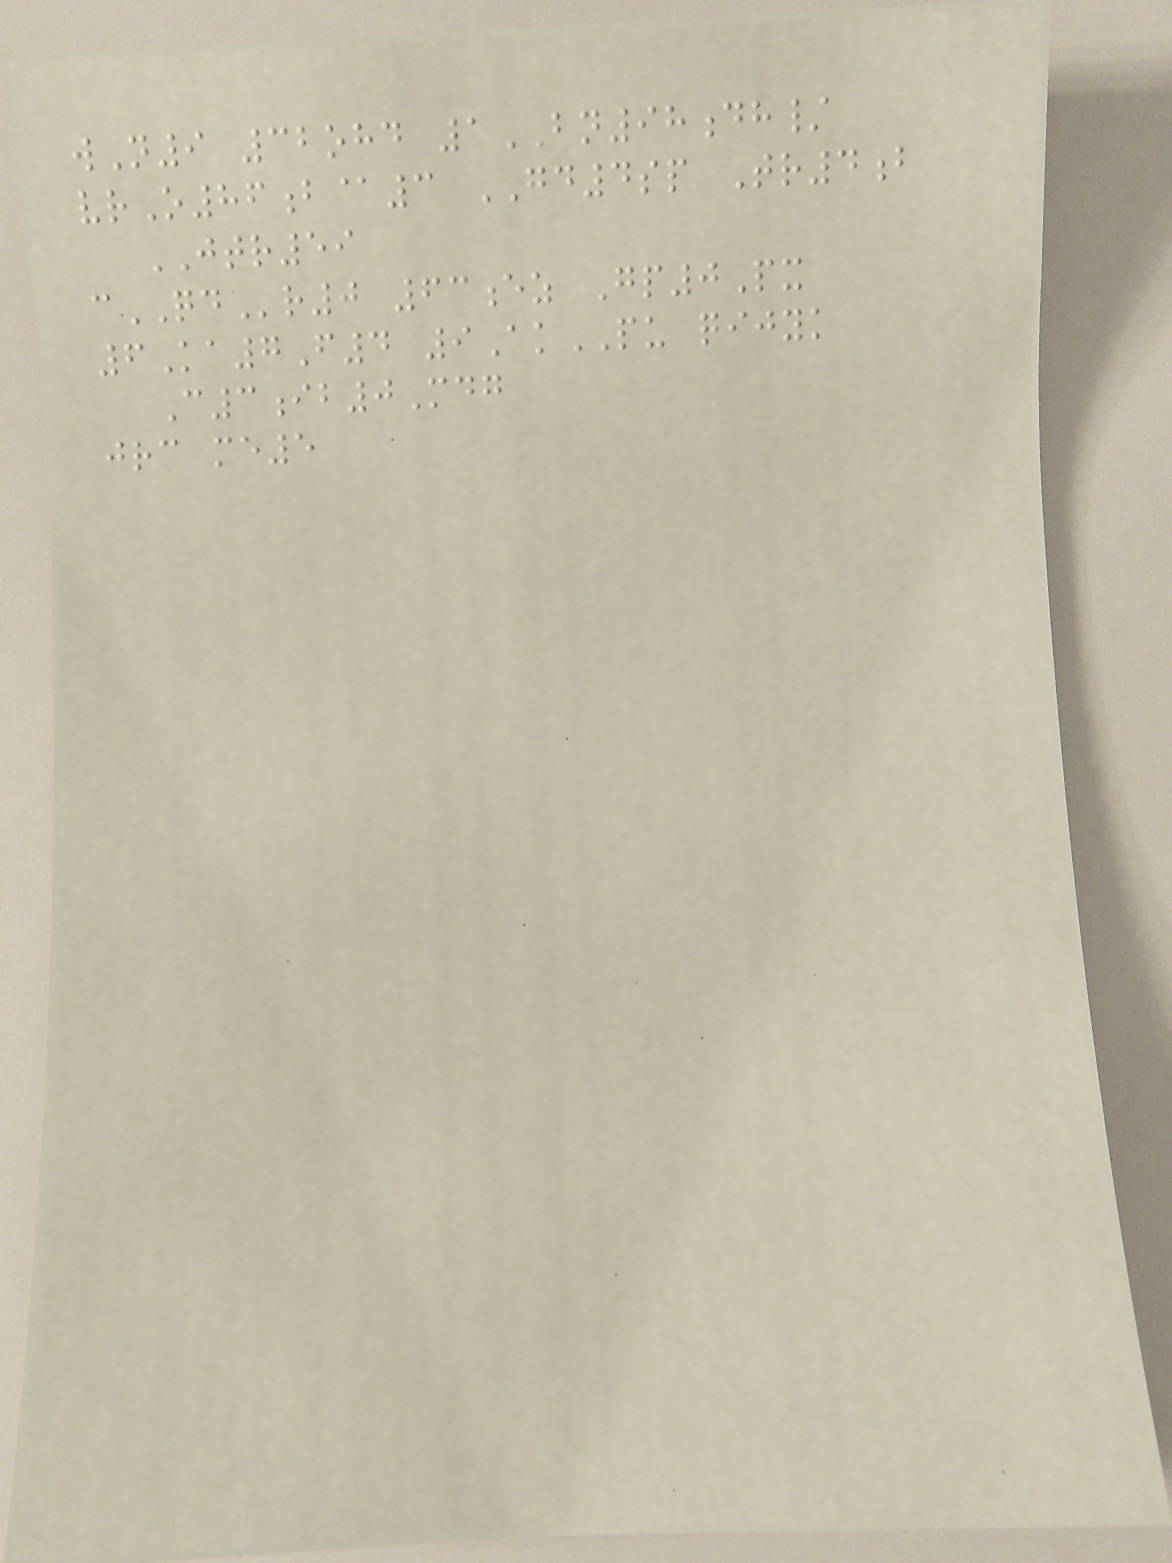wN9 32ohd 1BN98dh/
vrO86b@3 GD4sp Tr4b
JTR59
cQDr0 63ez Gp0Px
6Ka7F4 9AkPU qijyk
C3ib0Mdg
jrc me5
